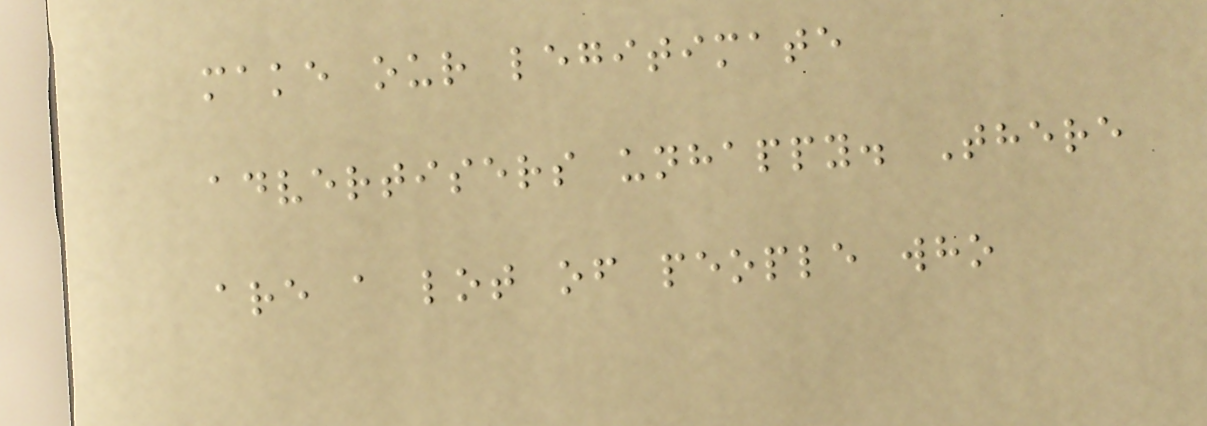make our legitimate
advertisers unhappy. There
are a lot of people who
